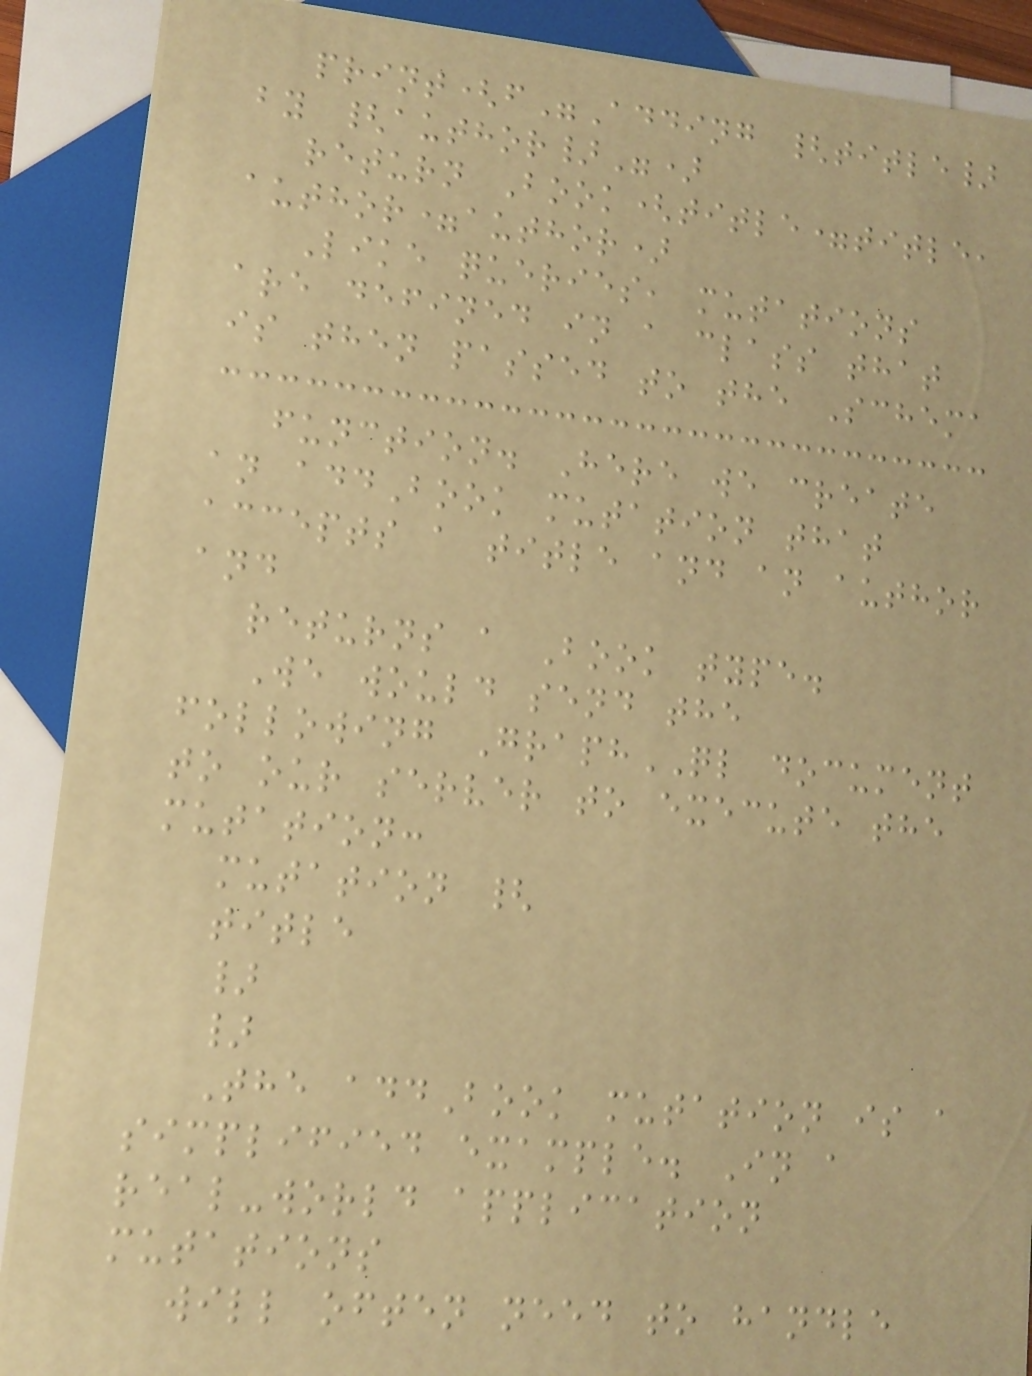print(f"Adding {title}
by {author}")
return Book(title=title,
author=author)
Like queries, mutations
are defined in a class that
is then passed to the Schema
function. Here we create
an addBook mutation that
accepts a title and an author
and
returns a Book type.
We would send the
following GraphQL document
to our server to execute the
mutation:
mutation {
title
}
}
The addBook mutation is a
simplified example. In a
real-world application
mutations
will often need to handle
